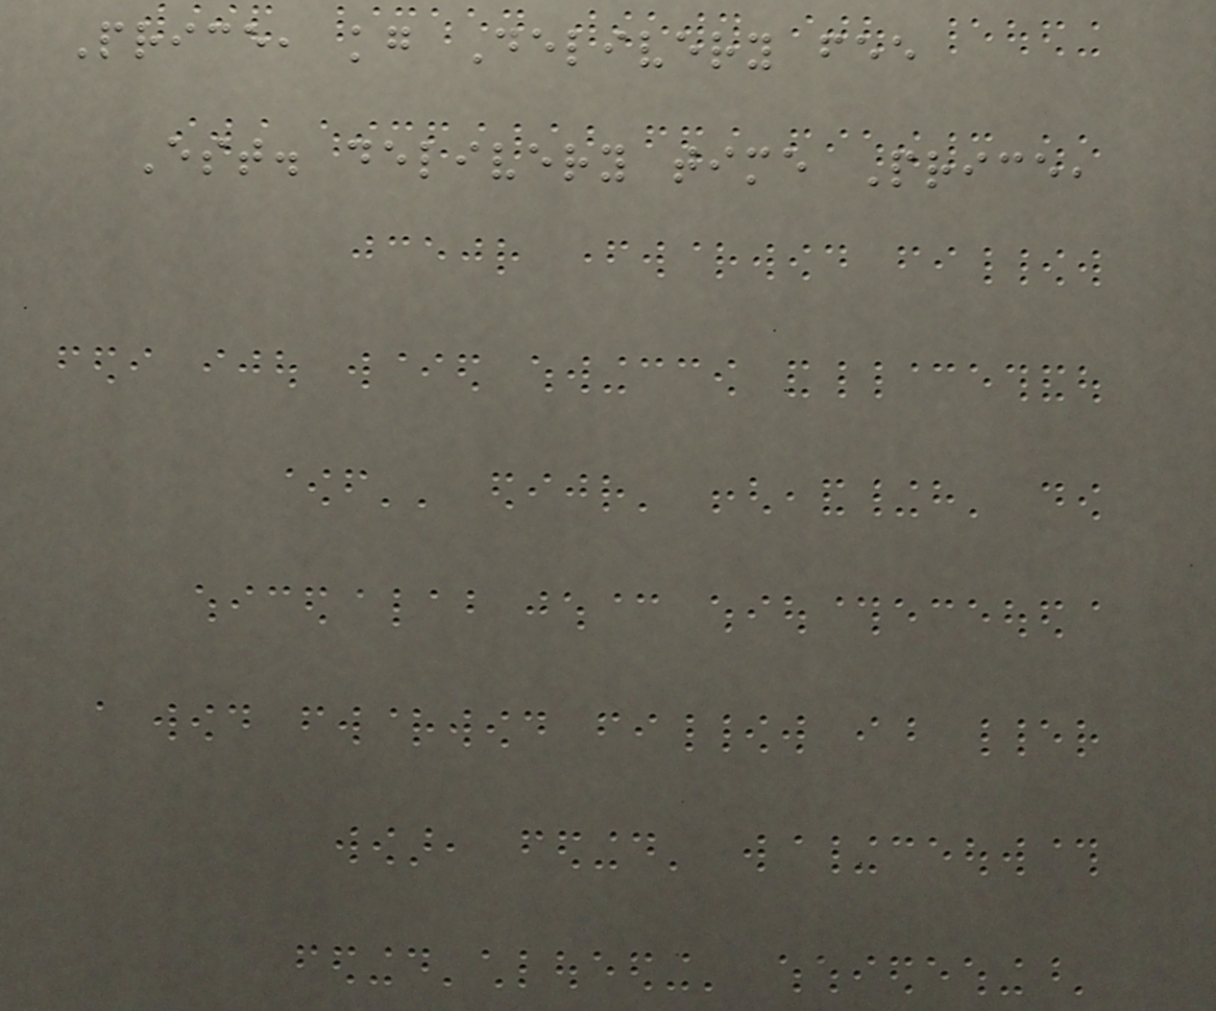Price, kg Delivery fee
Est. delivery time Price,
